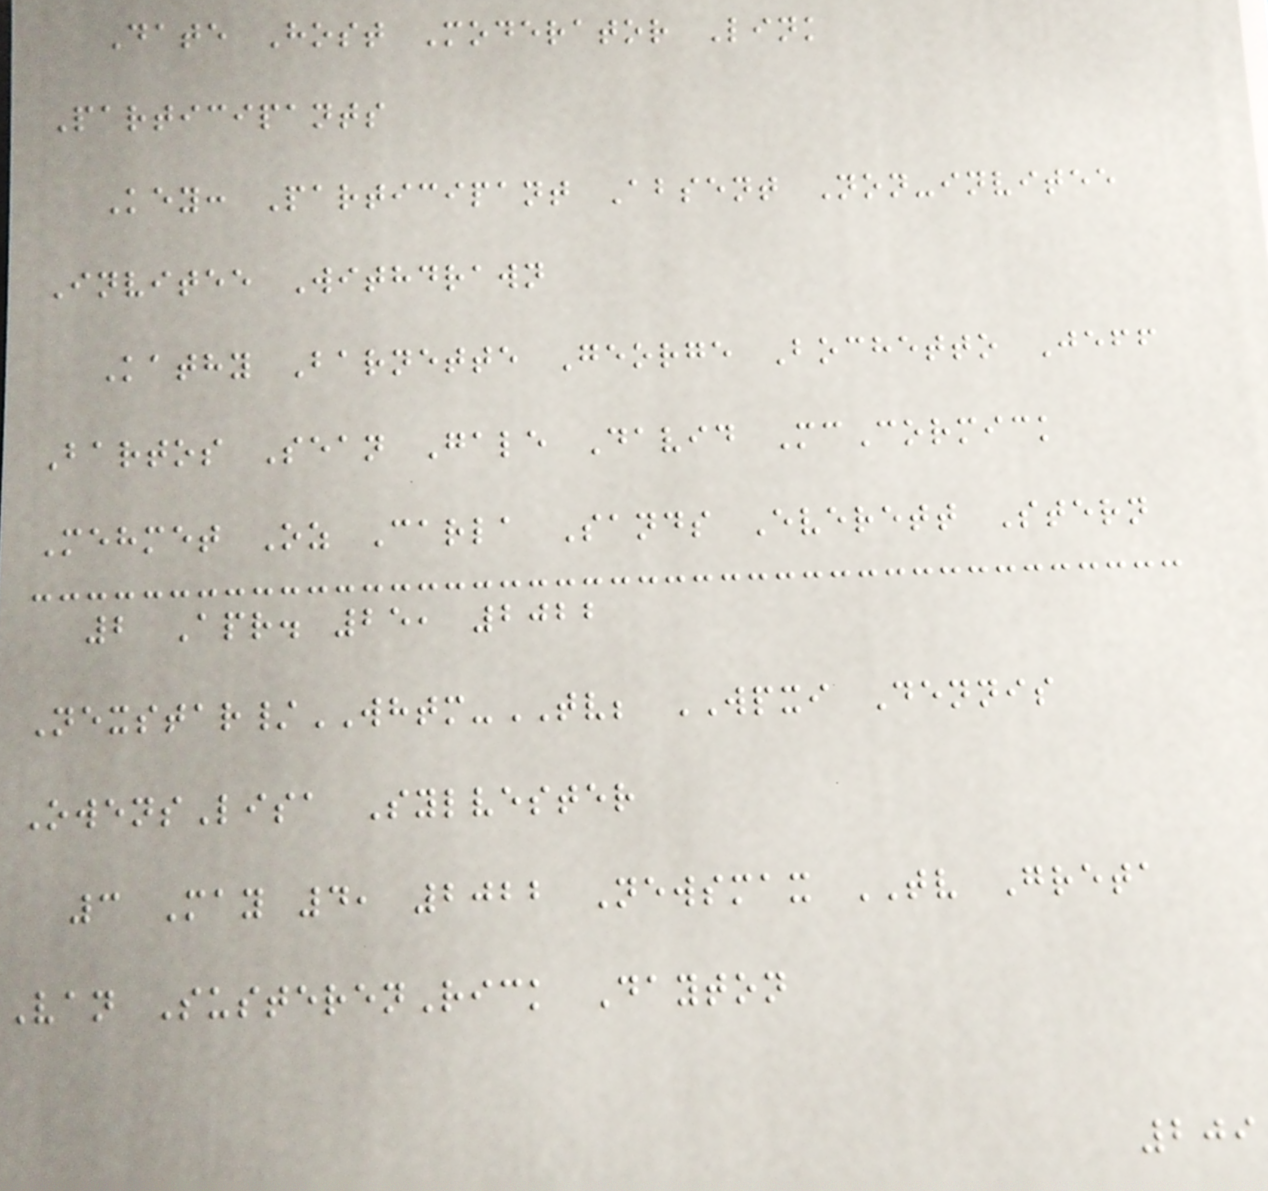Date Host Moderator Link
Participants
Key: Participant Absent Non-invitee
Invitee Withdrawn
Kathy Barnette George Bochetto Jeff
Bartos Sean Gale David McCormick
Mehmet Oz Carla Sands Everett Stern
2 Apr. 25, 2022
Nexstar/WHTM-TV; WPXI Dennis
OwensLisa Sylvester
3 May 4, 2022 Newsmax TV Greta
Van SusterenRick Dayton
209
